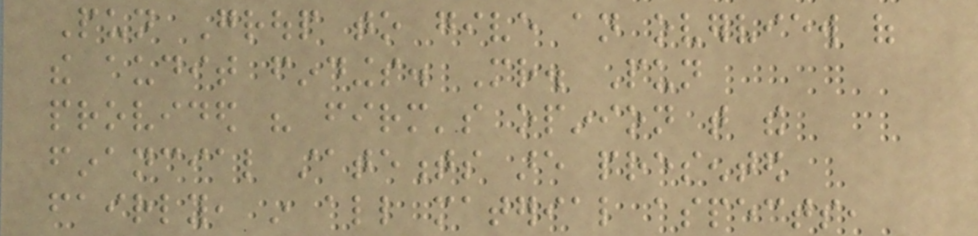Pun Group to give an overview of
the audit findings. Mr. Pun
provided his firm's opinion that the
financial statements are presented
fairly, in all material aspects,
